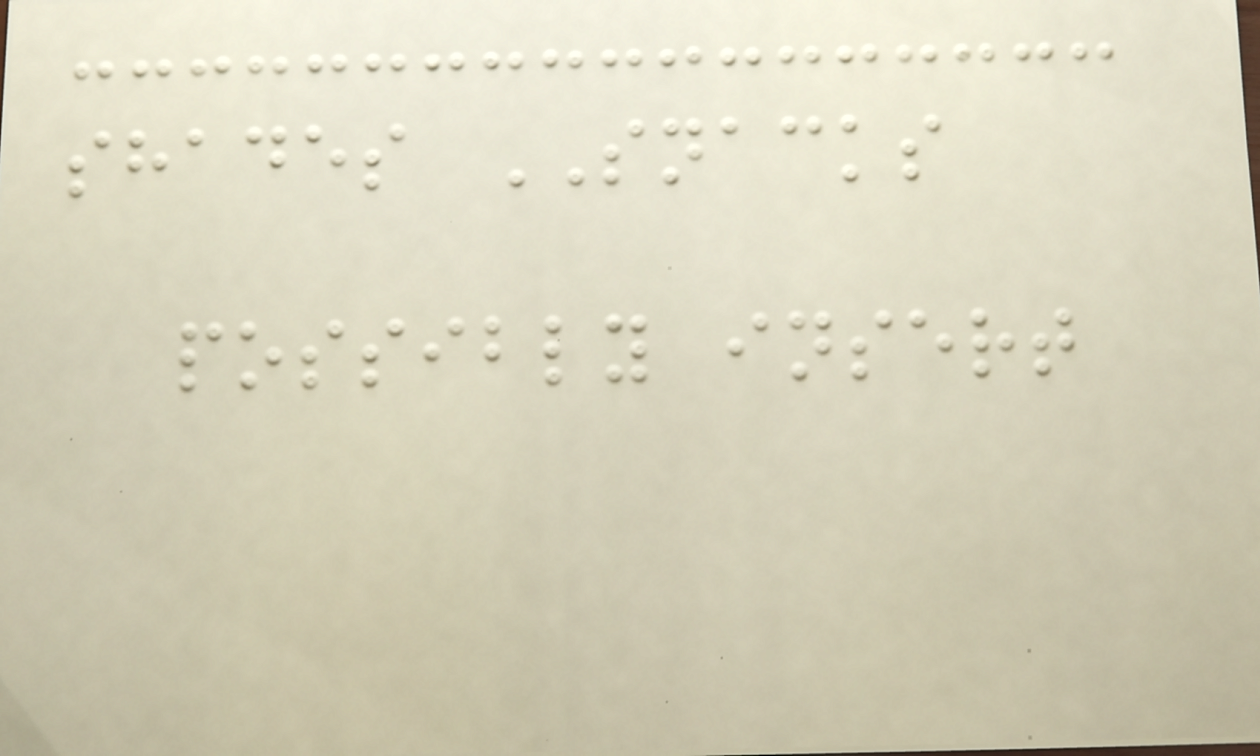shades SNACKS
possibly insert
